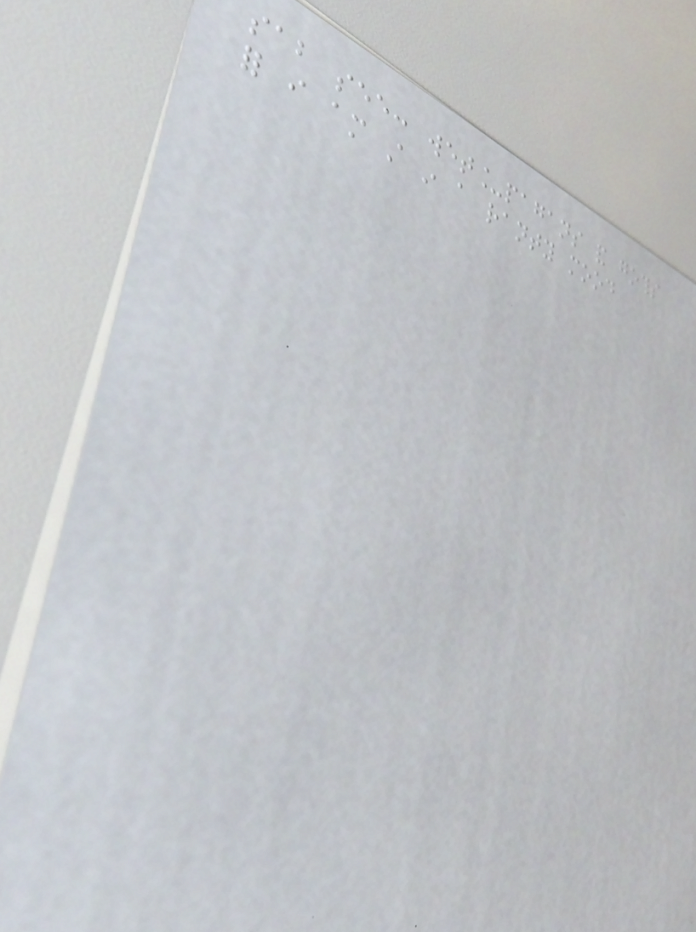sab see: wet_pagans and goths
for i am still in a ranty mood
